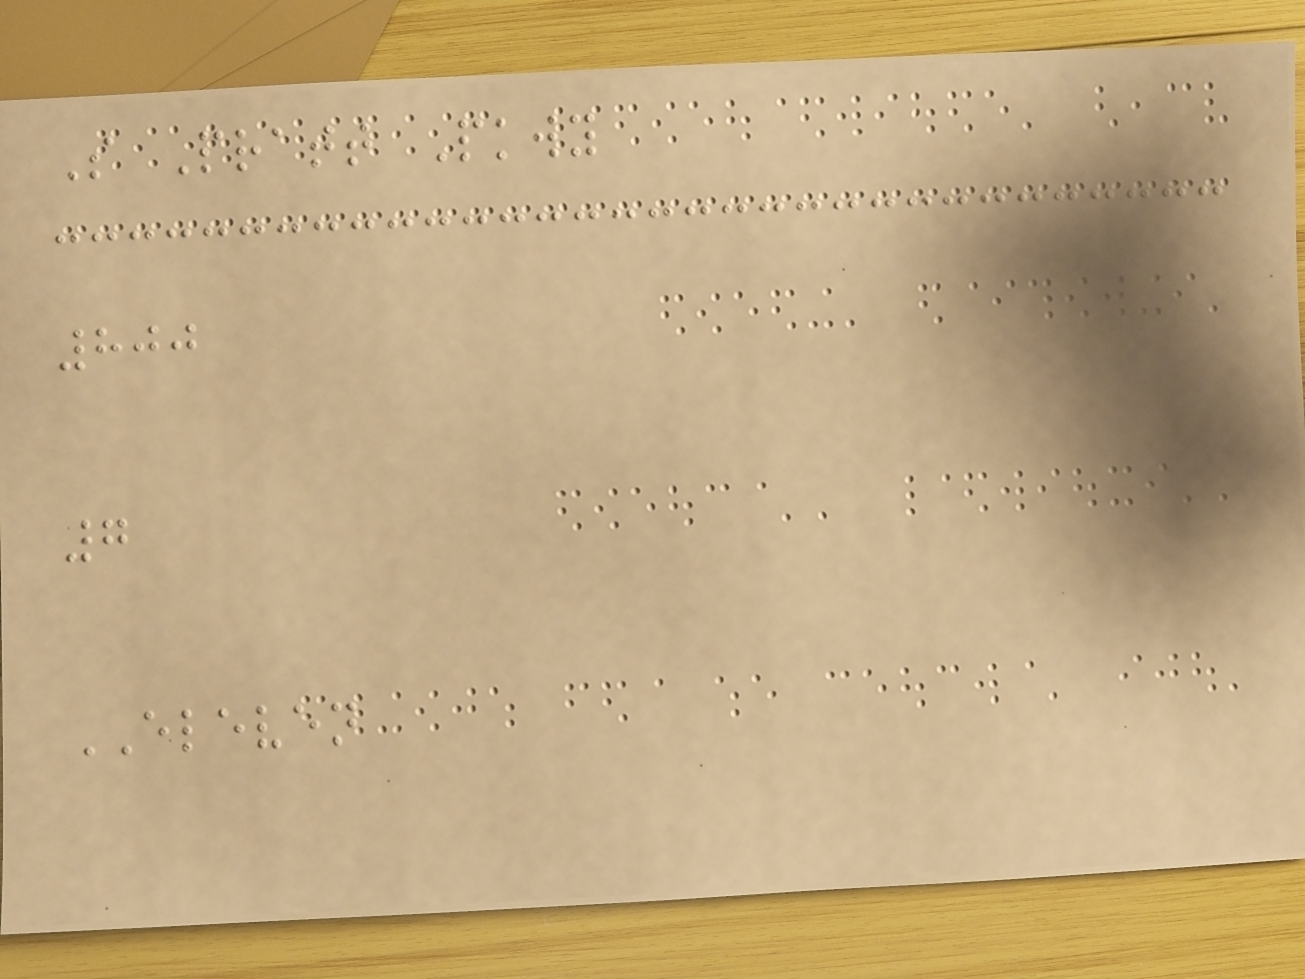S Pratt Pkwy
800
7
ELEVEN
